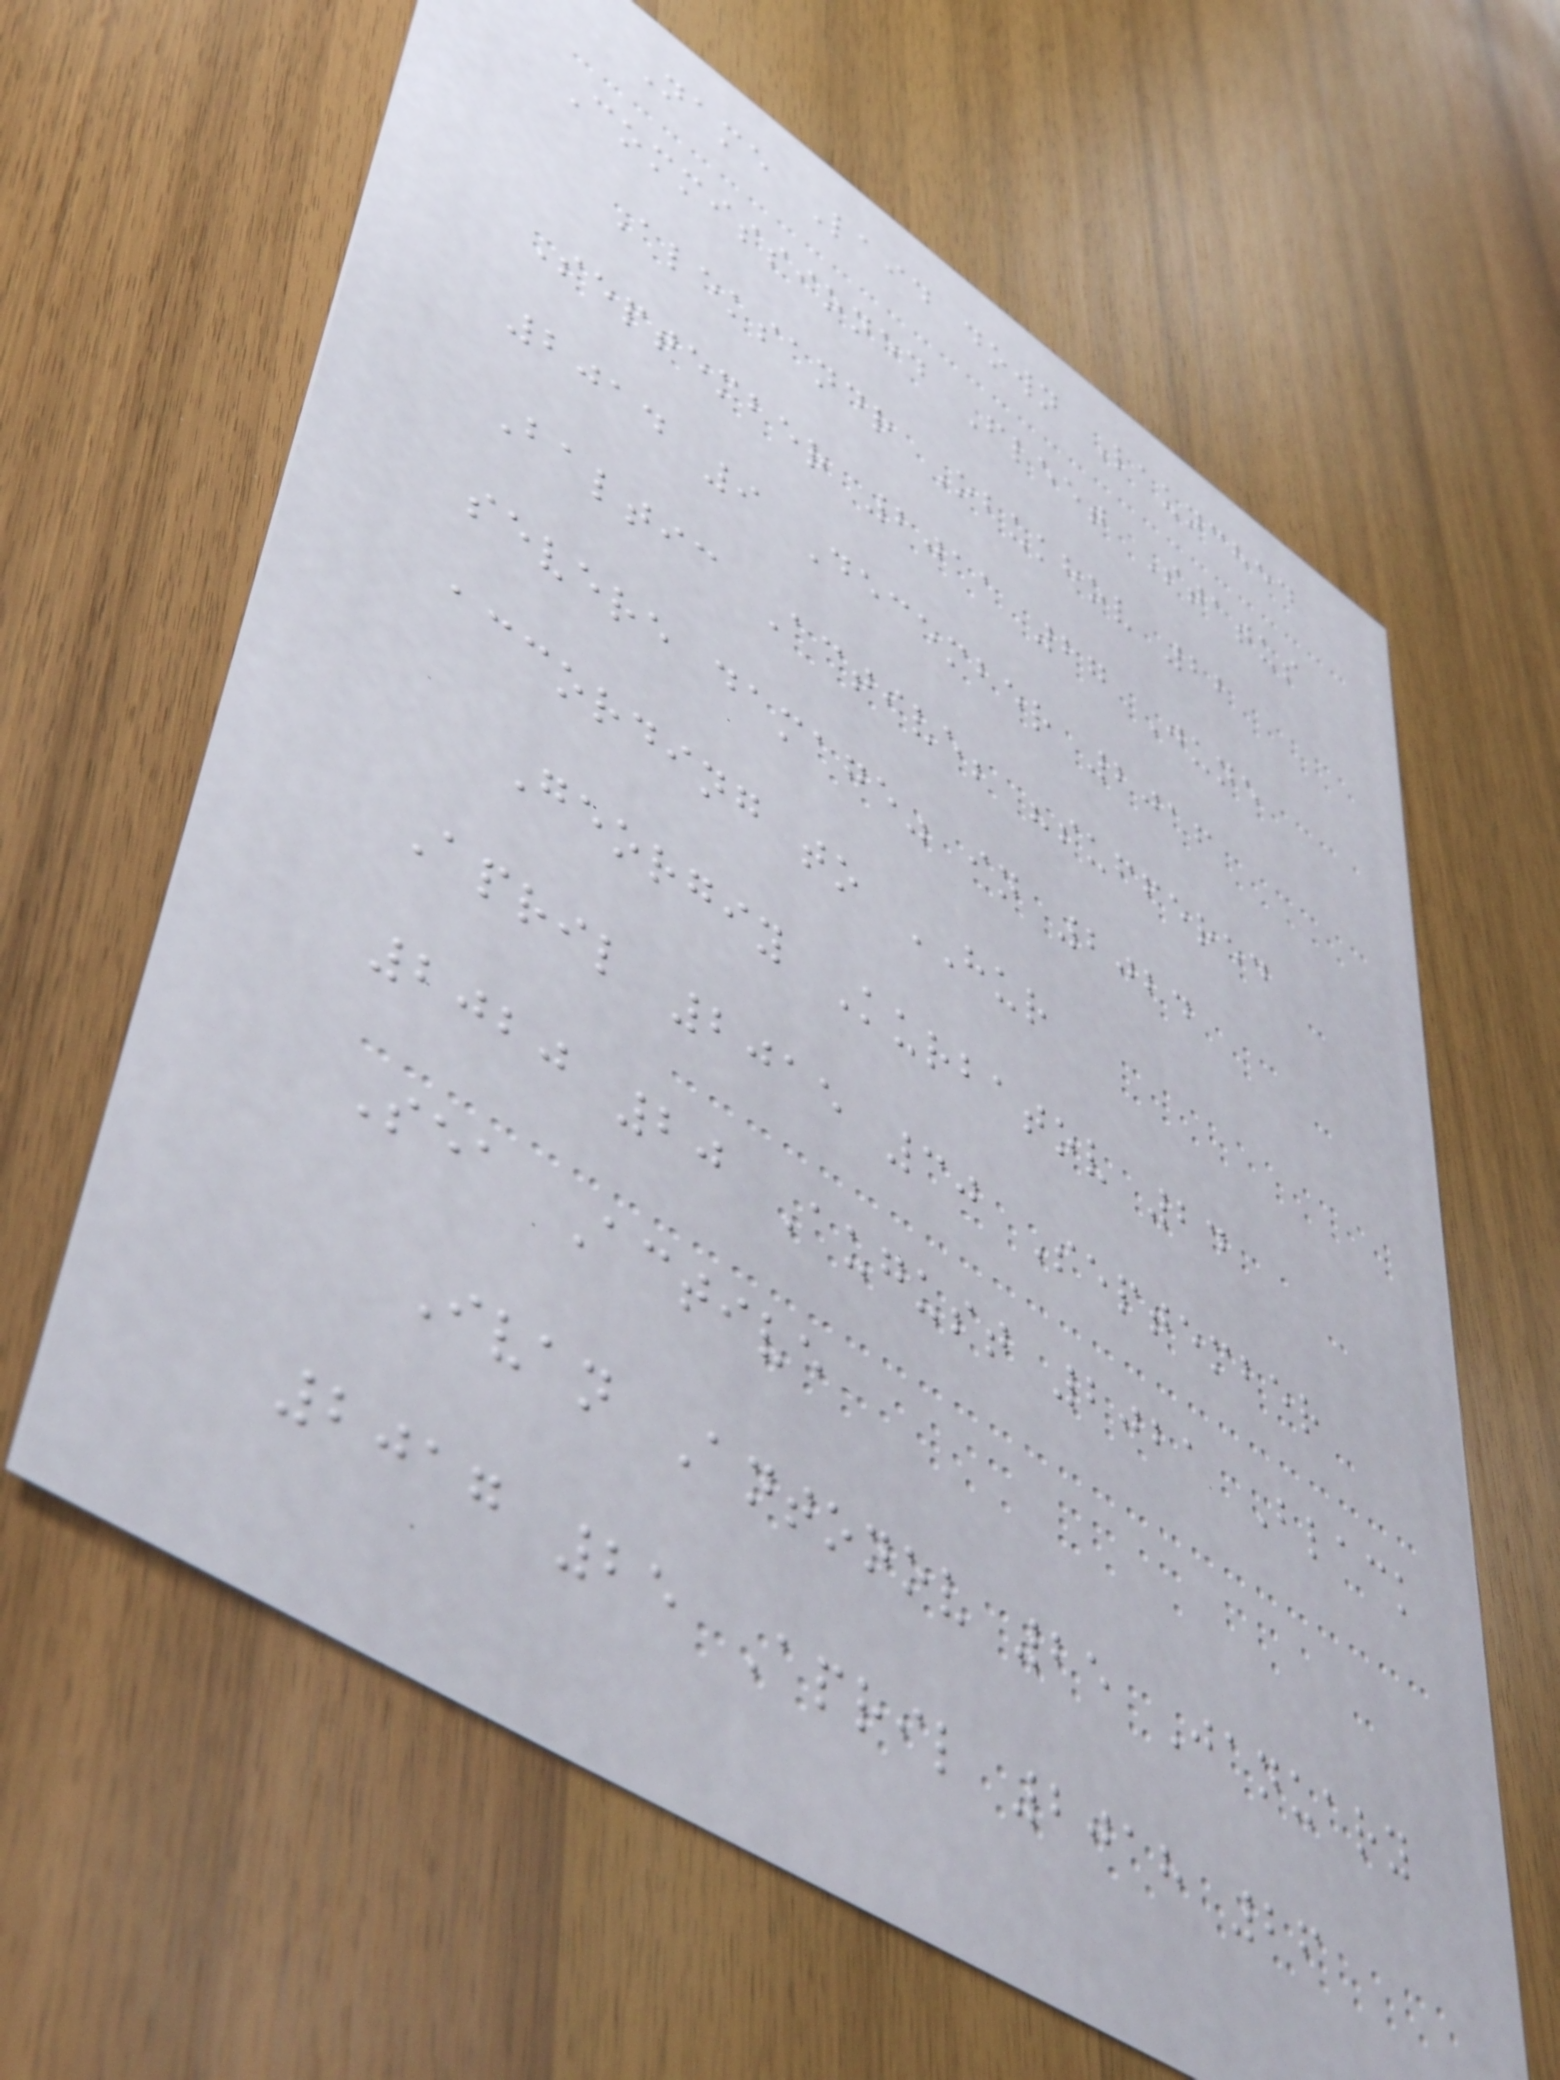Name Laid down Launched
Commissioned Fleet Status
Aleksandr Obukhov 22
September 2011 27 June
2014 9 December 2016
Baltic Active; "suffered
severe damage" in 2024
according to HUR
Georgiy Kurbatov 24
April 2015 30 September
2020 20 August 2021 Black
Sea Active
Ivan Antonov 25 January
2017 25 April 2018 26
